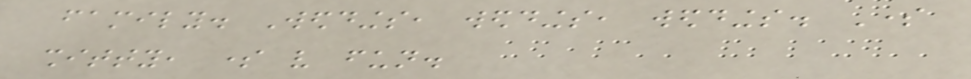family. Weddings, weddings, weddings. Some
shitty, some very fun.
